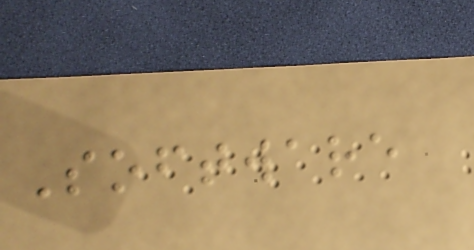Software
